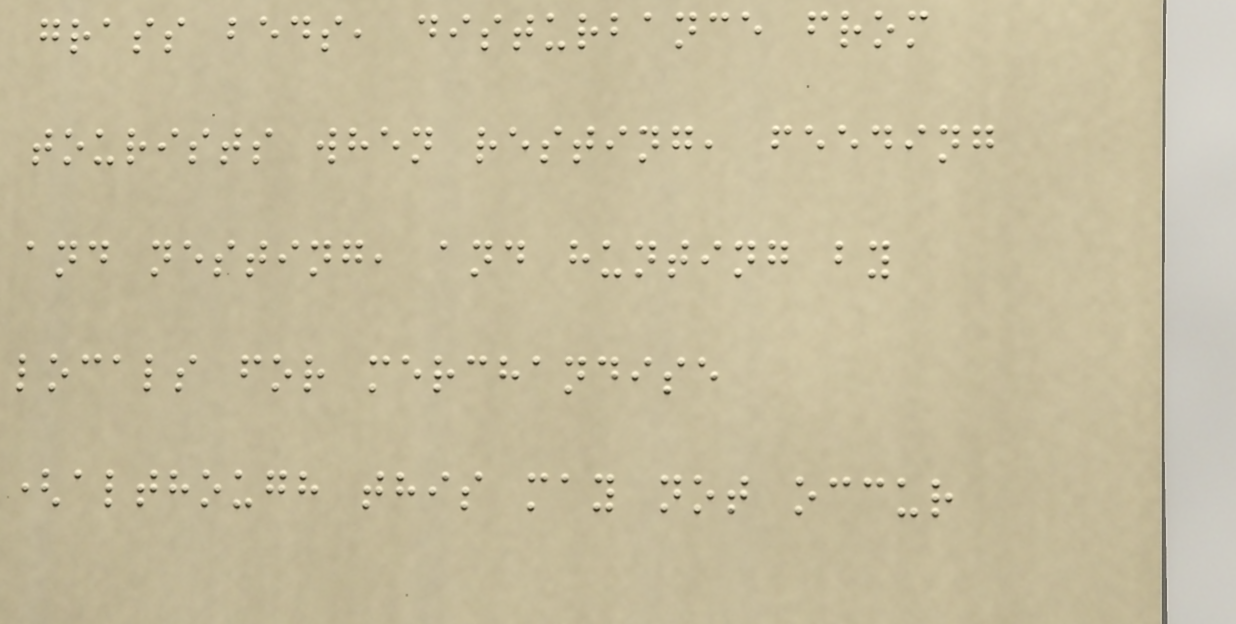grass beds, disturbance from
tourists when resting, feeding
and nesting, and hunting by
locals for merchandise
(although this may not occur
